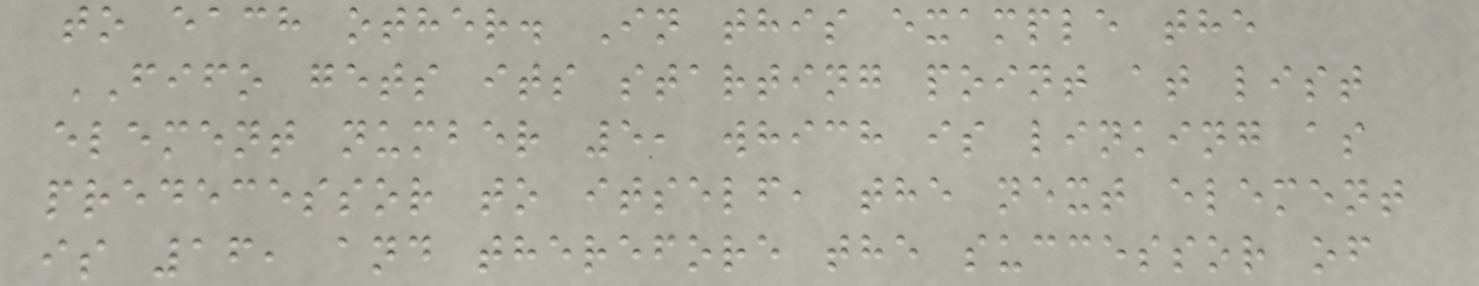to each other. In this example the
FIFO gets its starting point at list
element number 5, which is linking as
predecessor to itself, the next element
is 16, and therefore the successor of
